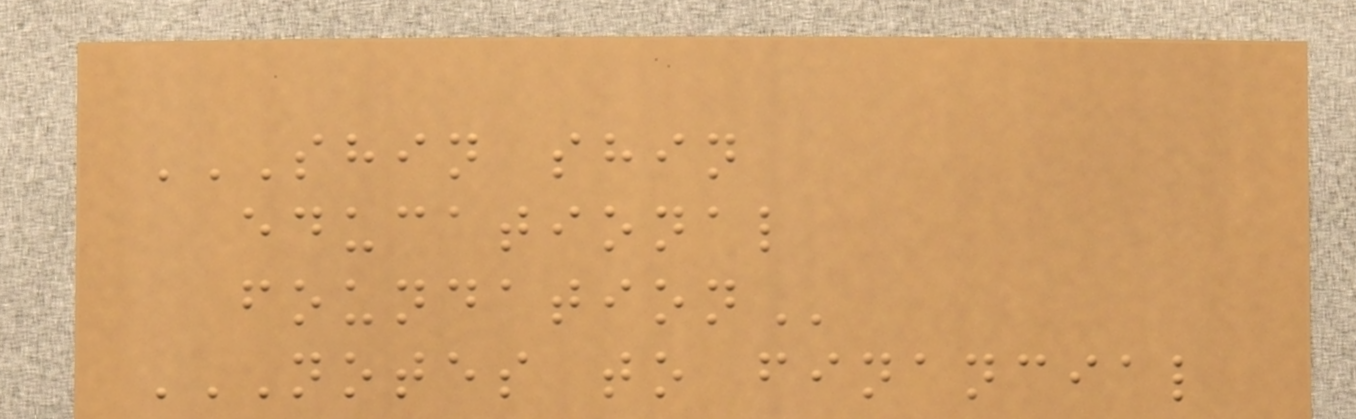SHIN SHIN
EDUCATIONAL
FOUNDATION
NOTES TO FINANCIAL
